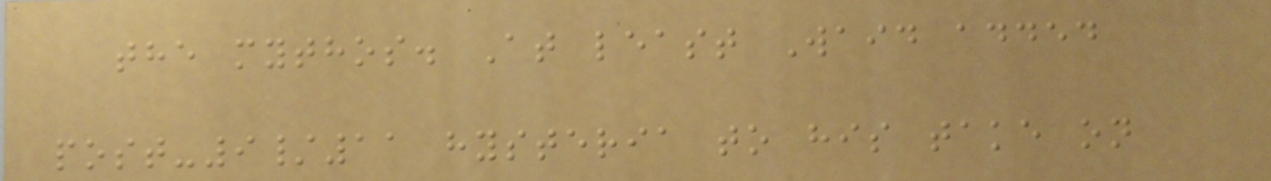the mythos. At least Waid added
post-9/11 hysteria to his take on
